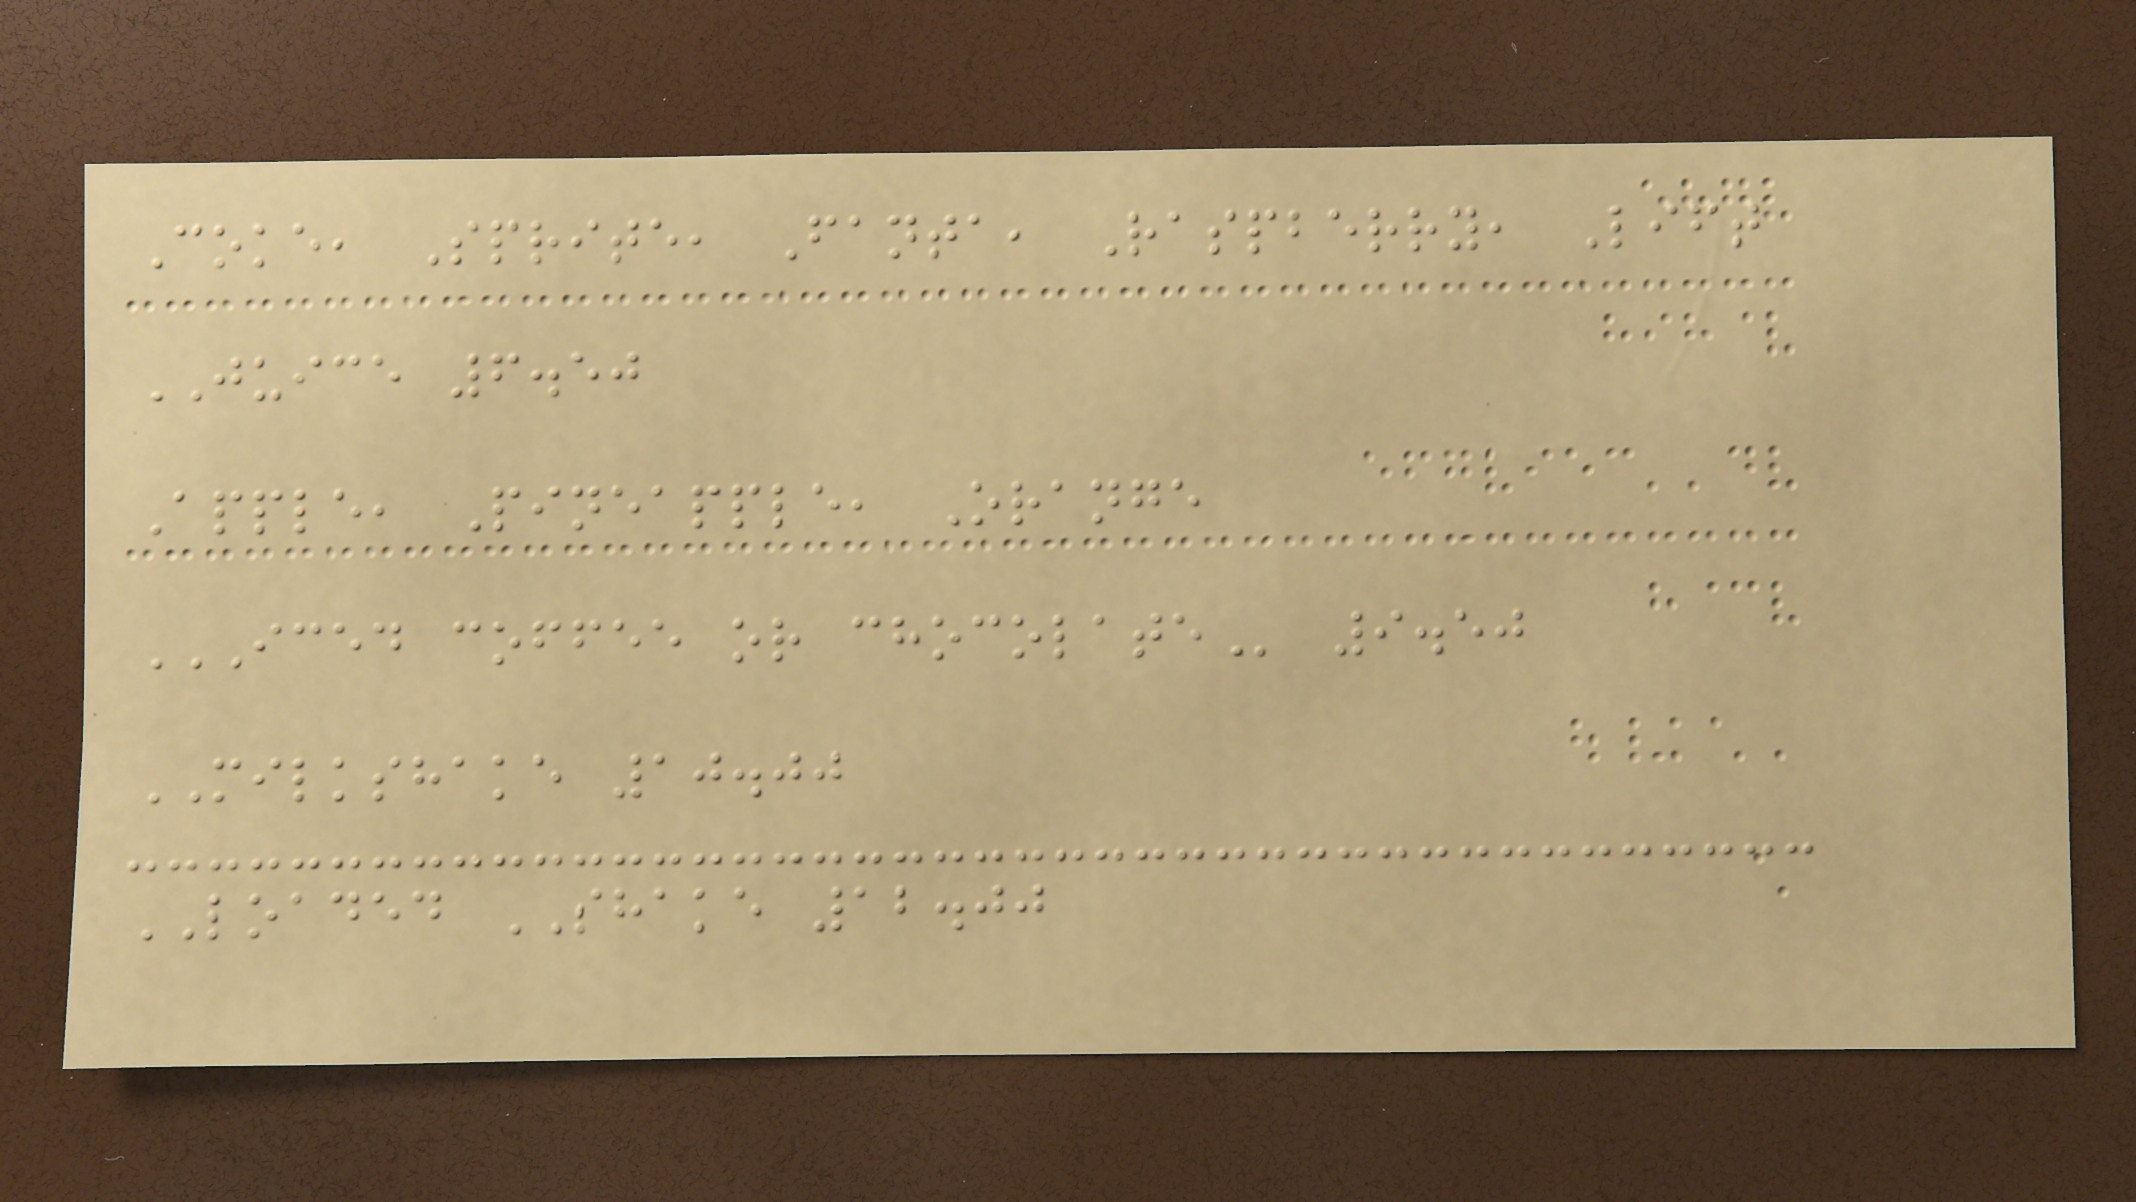Coke, Sprite, Fanta, Raspberry, Lift
JUICE 6.50
Apple, Pineapple, Orange
ICED COFFEE OR CHOCOLATE 9.50
MILKSHAKE 10.00
LOADED SHAKE 12.00
